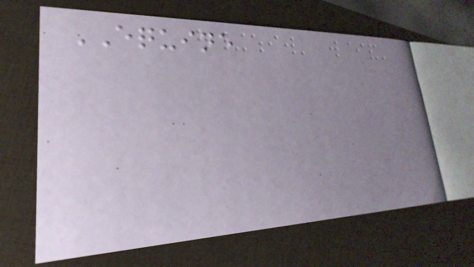EQUINE
